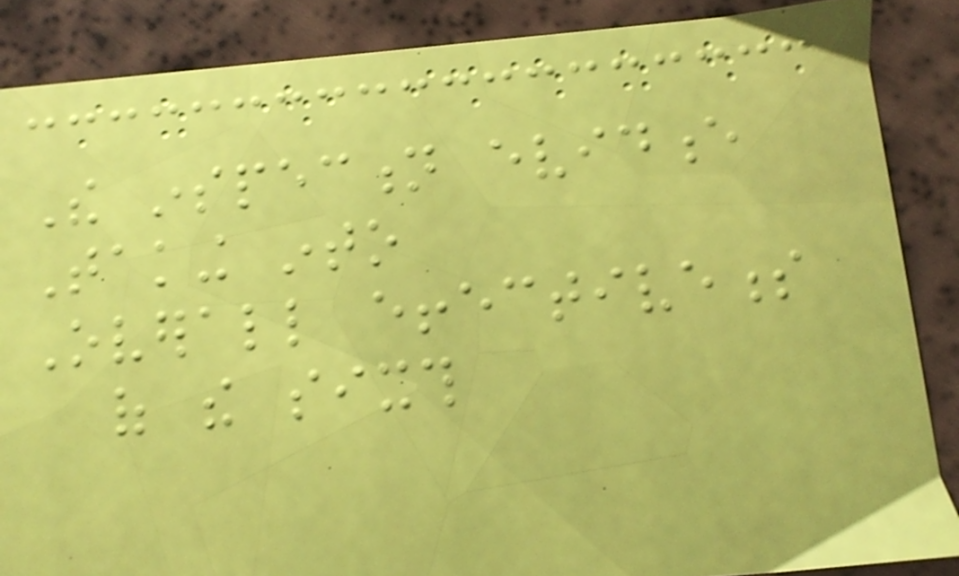The inspection evidence
Taking into
Overall effectiveness
of the sixth
